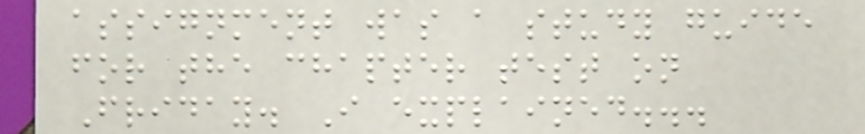assignment was a study guide
for the chapter test on
Friday. I explained...
